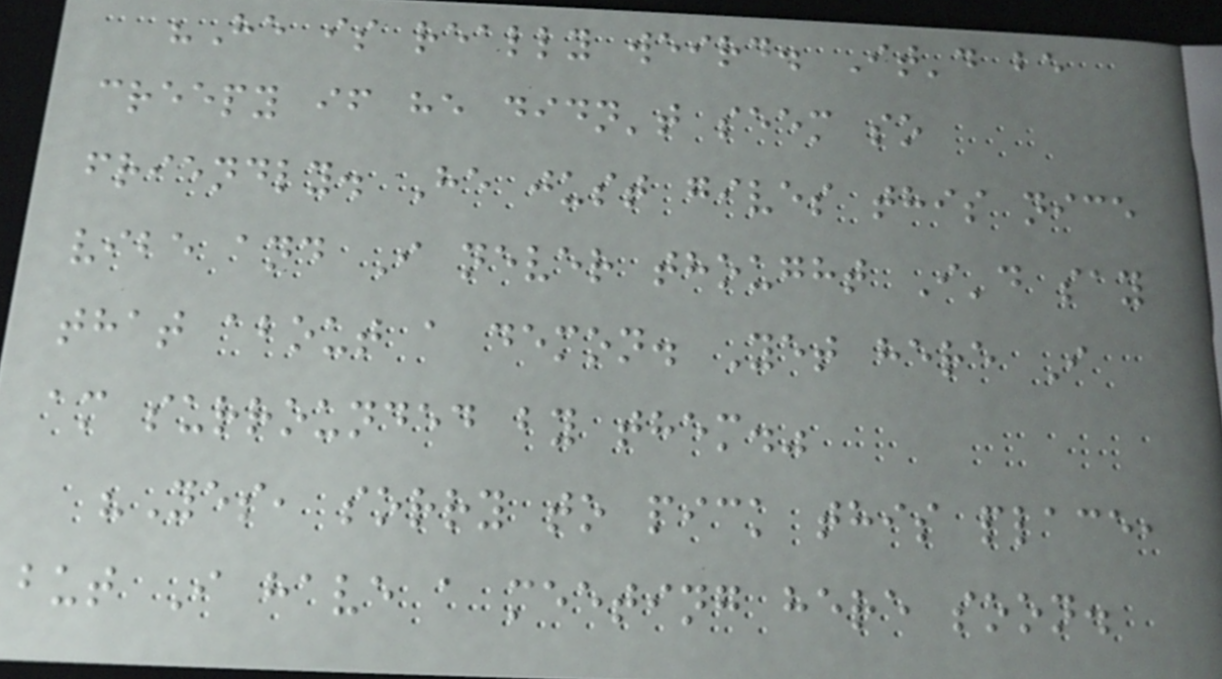"He is really weird. It'd be
creepy if he didn't seem so
friendly. He just gives this nice
vibe and I never thought I'd say
that about a demon. Yet here I
am surrounded by them."
"Yes, sorry to pick this place,
but I have a meeting here soon.
